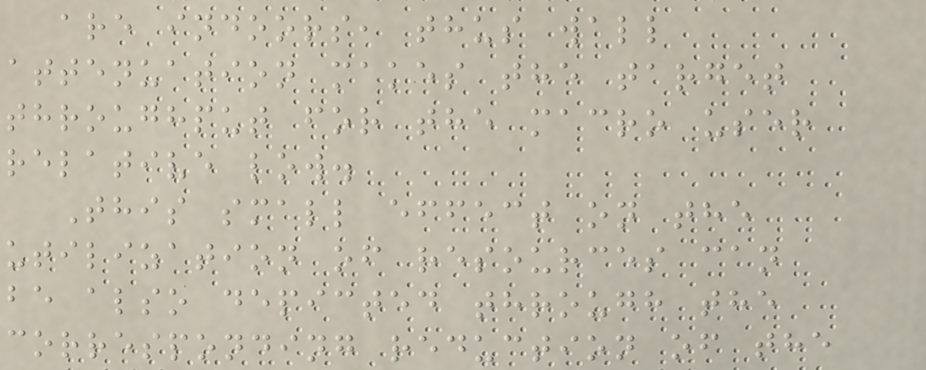are indoors, thus wall
attenuation makes the target
throughput for the macro user
relative low.
This small effect on the
utilization of resources can
be also depicted through the
corresponding reduction of the
